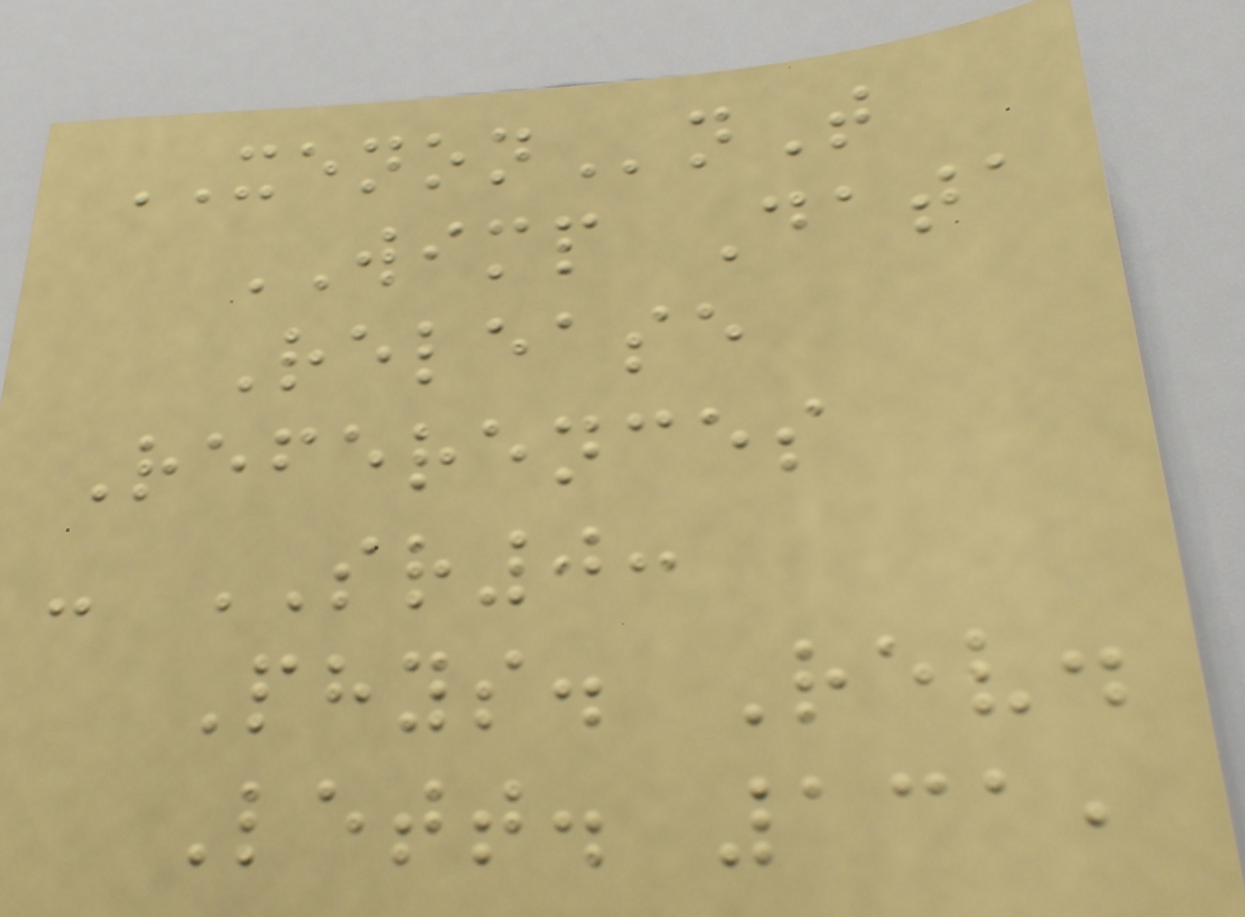XENONnT
WIMP Data
Release
References
- SR0:
Phys. Rev.
Lett. 131,
